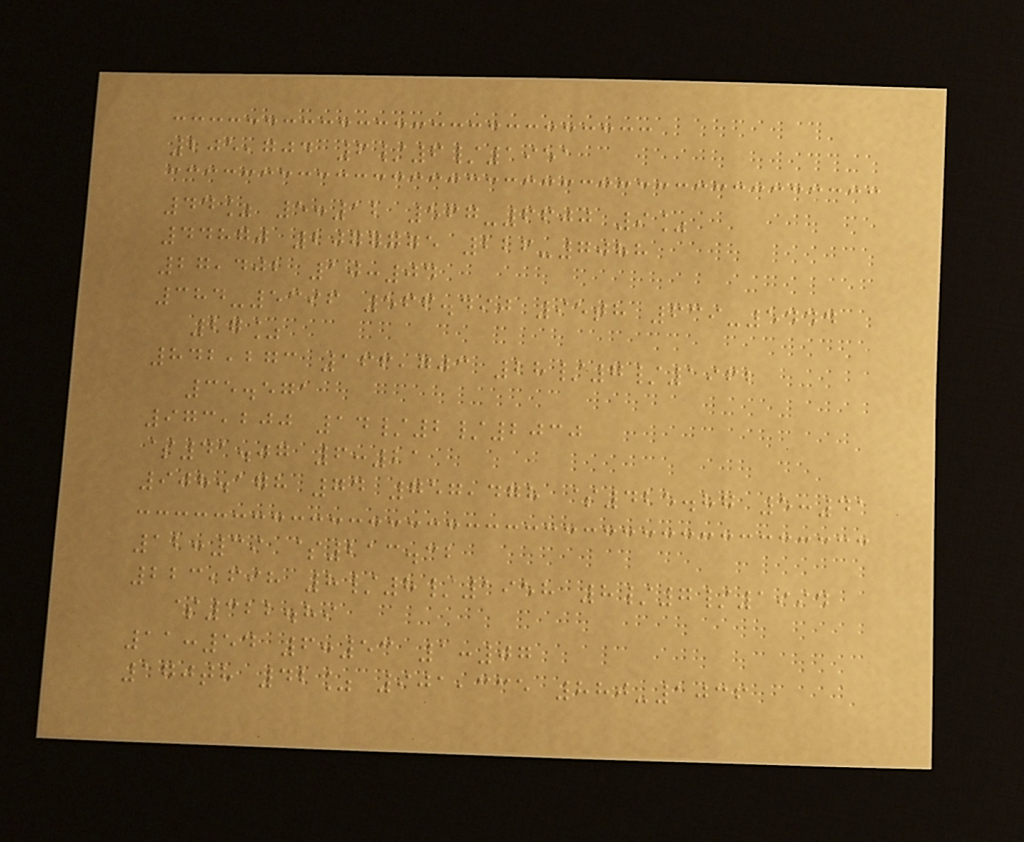205,704 6/6/1951
44% 5:12 567-6600 9%
44870 2077775 226-7088
27,402 10:04
384-5396 566.490 95th 639-5444
27%
842,273 166,703 28/7/1962
35.571
973,200 14/2/2030
$41.07 6:21
908.178 74 757,478 $425.87 5:41
12:39 $213.32
223,698 8/8/1958 8/7/1994
$322.89
11:54 6:53 1:07
170th 42% 901,335 880-1036
